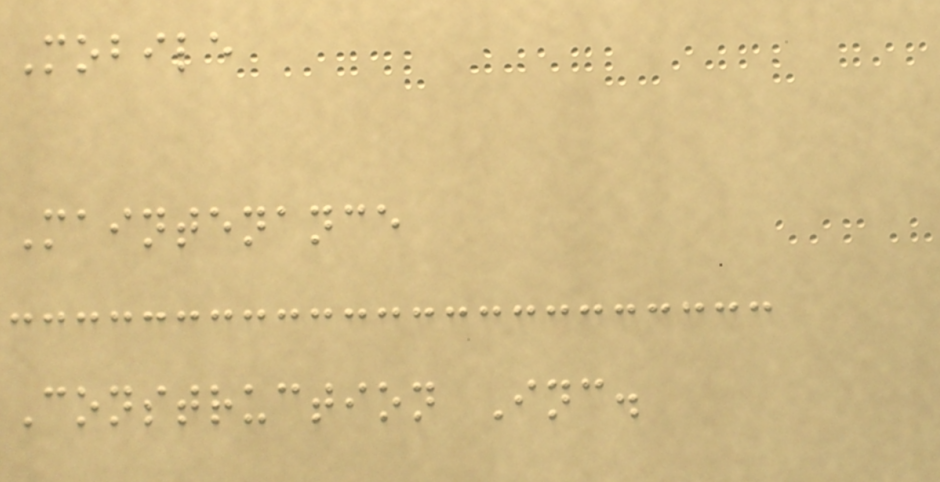Mobile
Maintenance
Construction Inc.
